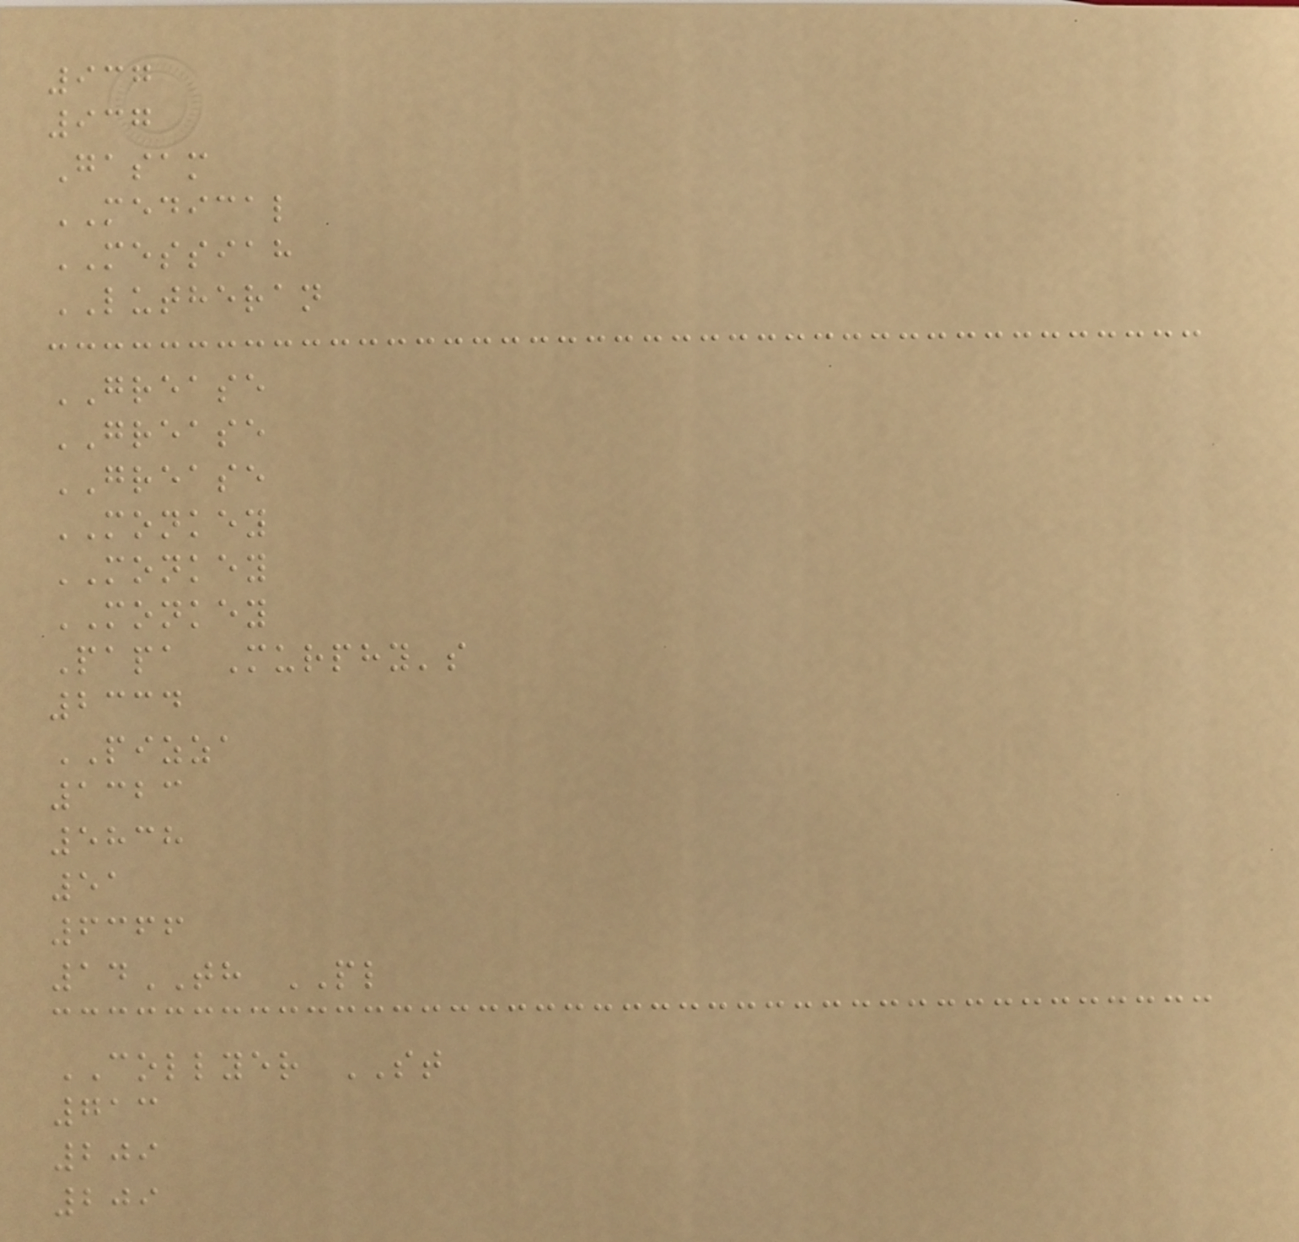937
937
Gasam
MEDICAL
MESSIAH
LUTHERAN
GREASE
GREASE
GREASE
MONKEY
MONKEY
MONKEY
Papa Murphy's
2334
PIZZA
1323
5838
51
6366
14TH PL
COLLYER ST
713
209
209
